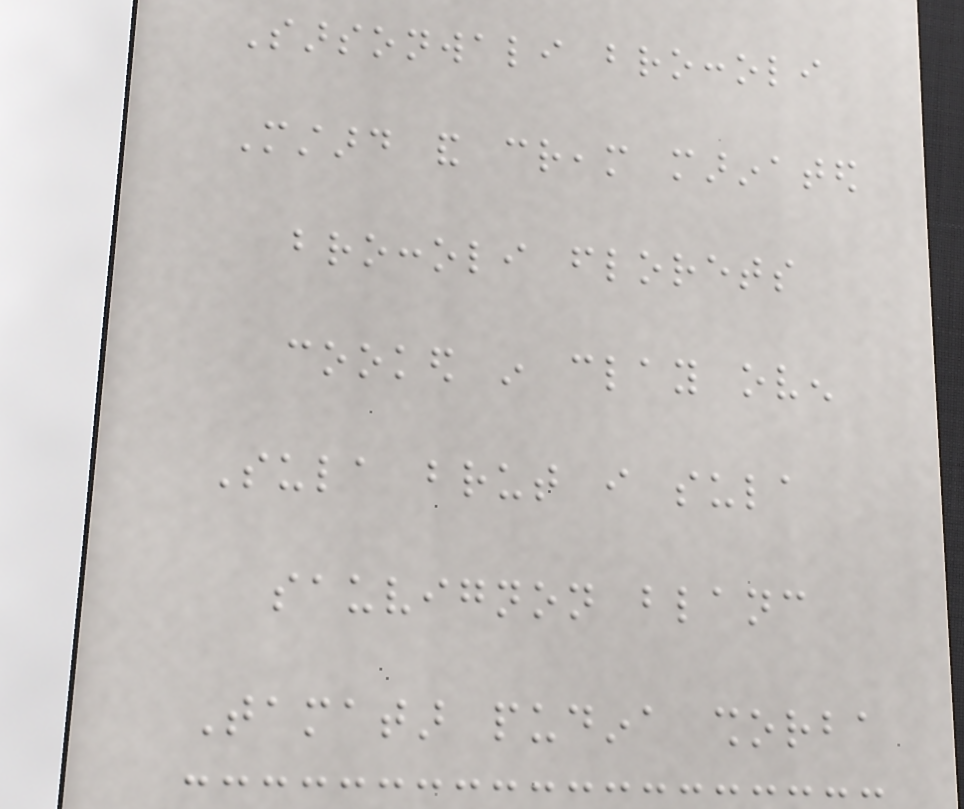Sarsonwali broccoli
Mustard and cream marinated
broccoli florets
cooked in clay oven
Sula brut i sula
sauvignon blanc
Tamatar pudina shorba
